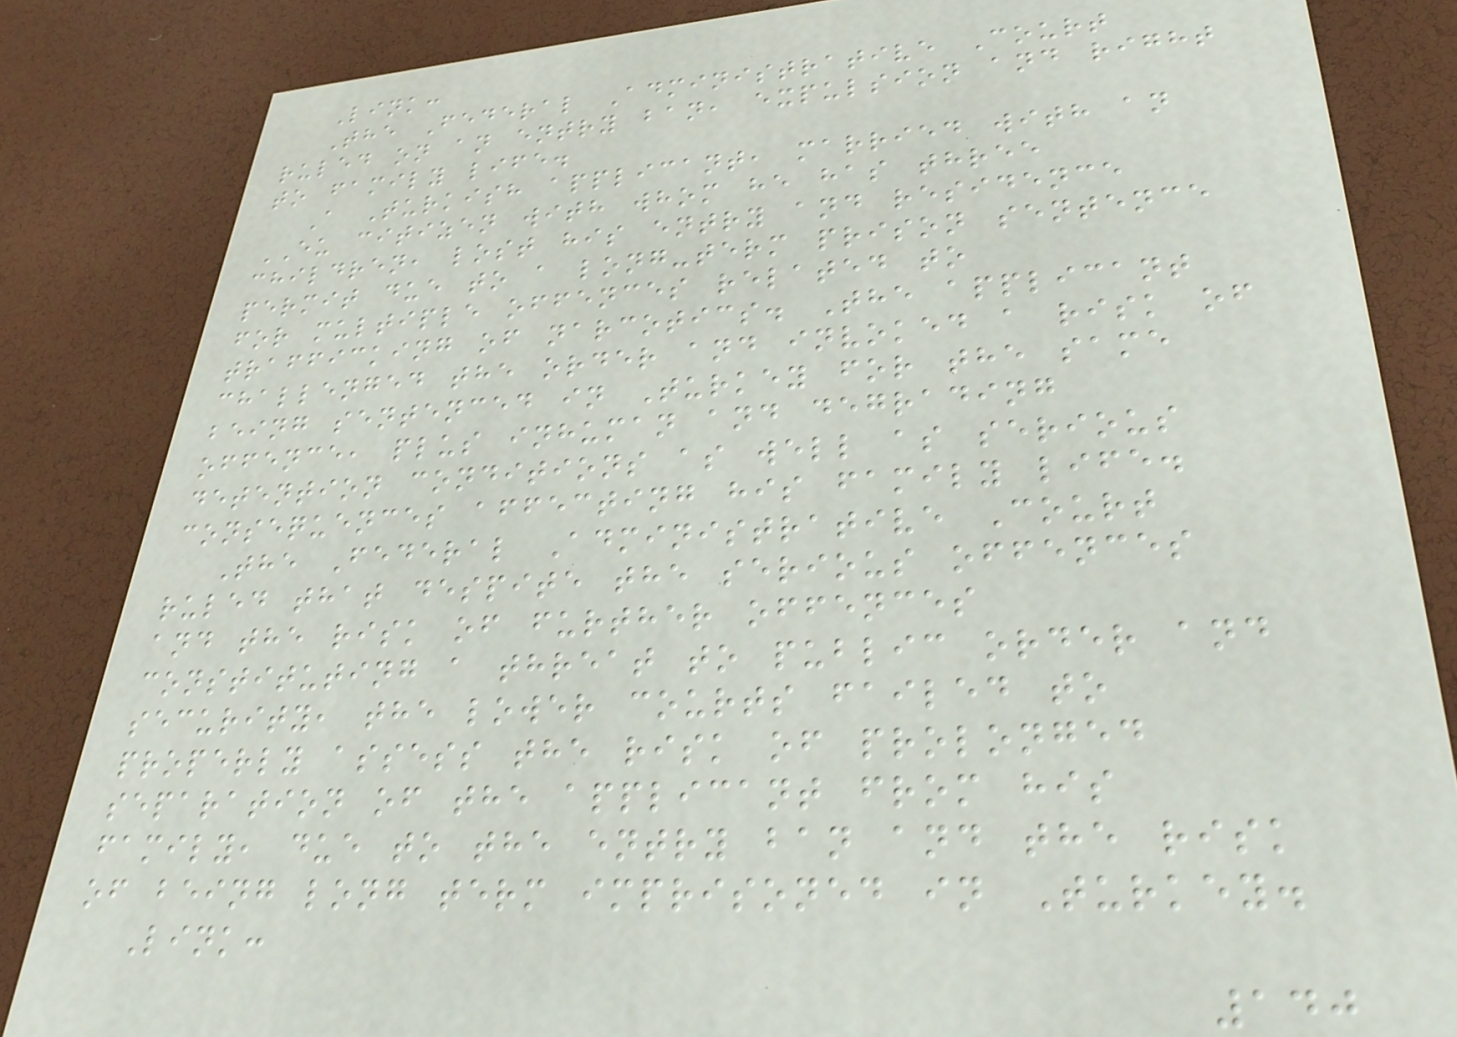Link:
The Federal Administrative Court
ruled on an entry ban, expulsion and right
to family life.
A Turkish applicant, married with an
EU citizen with whom he has three
children, lost his entry and residence
permit due to a long-term prison sentence
for multiple offences related to
trafficking of narcotics. The applicant
challenged the order and invoked a risk of
being sentenced in Turkey for the same
offence, plus inhuman and degrading
detention conditions as well as serious
consequences affecting his family life.
The Federal Administrative Court
ruled that despite the serious offences
and the risk of further offences
constituting a threat to public order and
security, the lower courts failed to
properly assess the risk of prolonged
separation of the applicant from his
family, due to the entry ban and the risk
of being long term imprisoned in Turkey.
Link:
140
